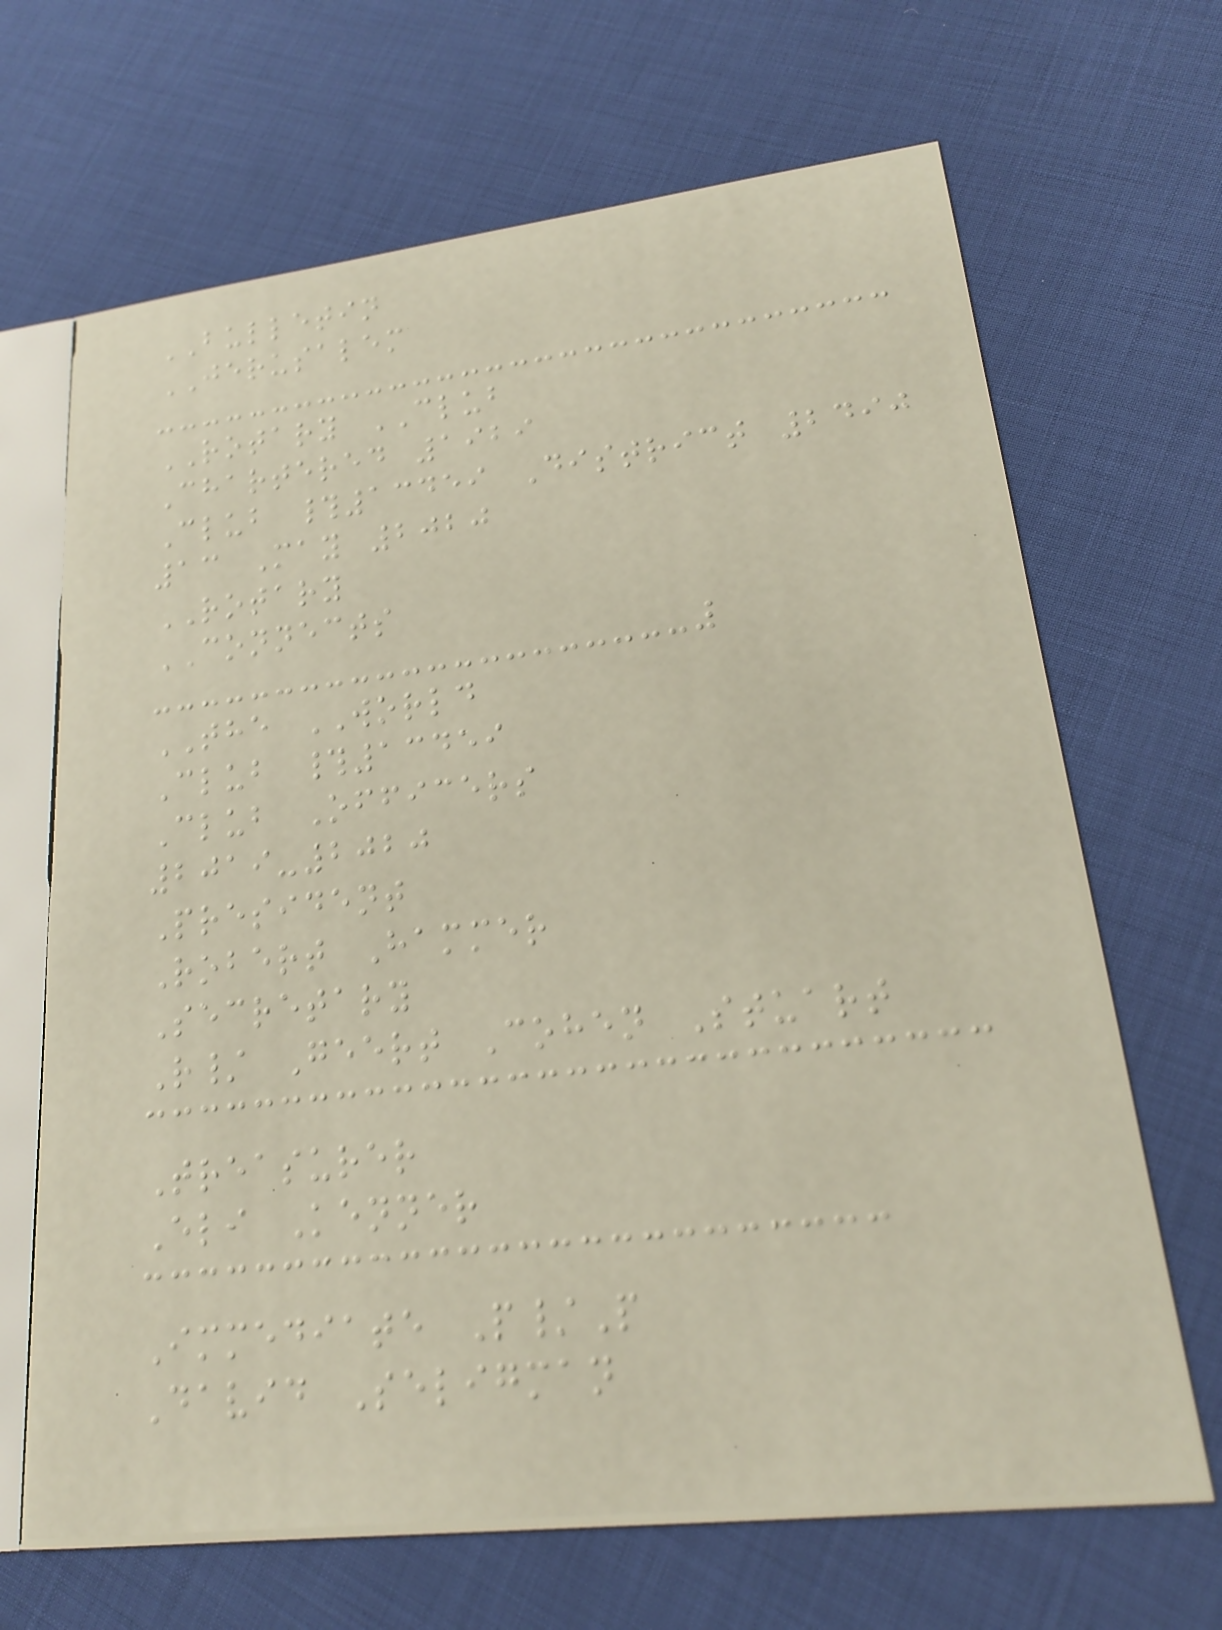BULLETIN
JERUSALEM
ROTARY CLUB
Chartered 1929
Club #13459 District 2490
13 May 2020
ROTARY
CONNECTS
THE WORLD
Club #13459
Club Officers
2019-2020
President
Robert Hammer
Secretary
R/ Geert Cohen Stuart
Treasurer
Eli Kenner
Immediate P/P
David Seligman
